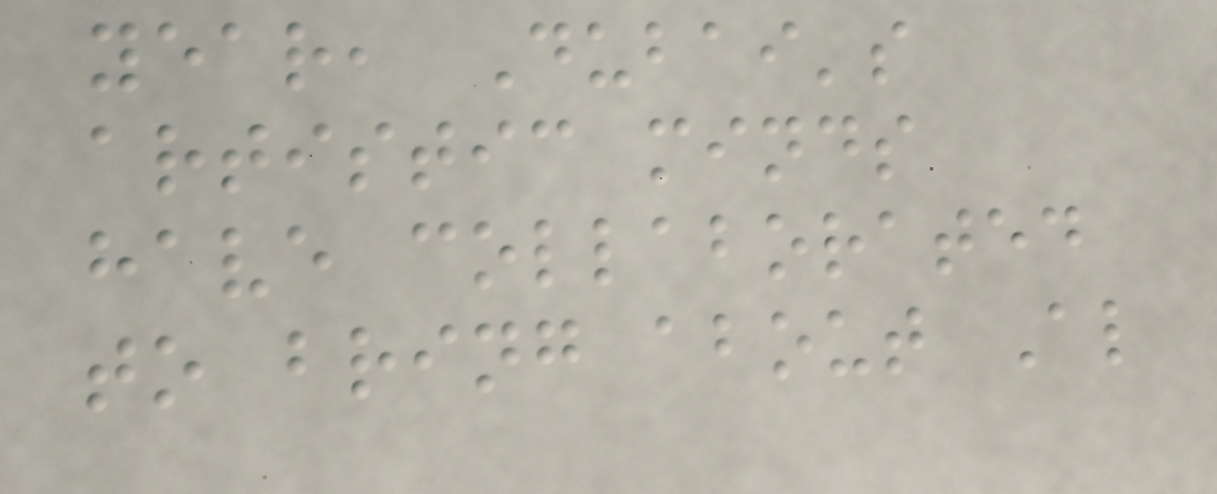year, Dubai's
artistic minds
have collaborated
to bring about Al
